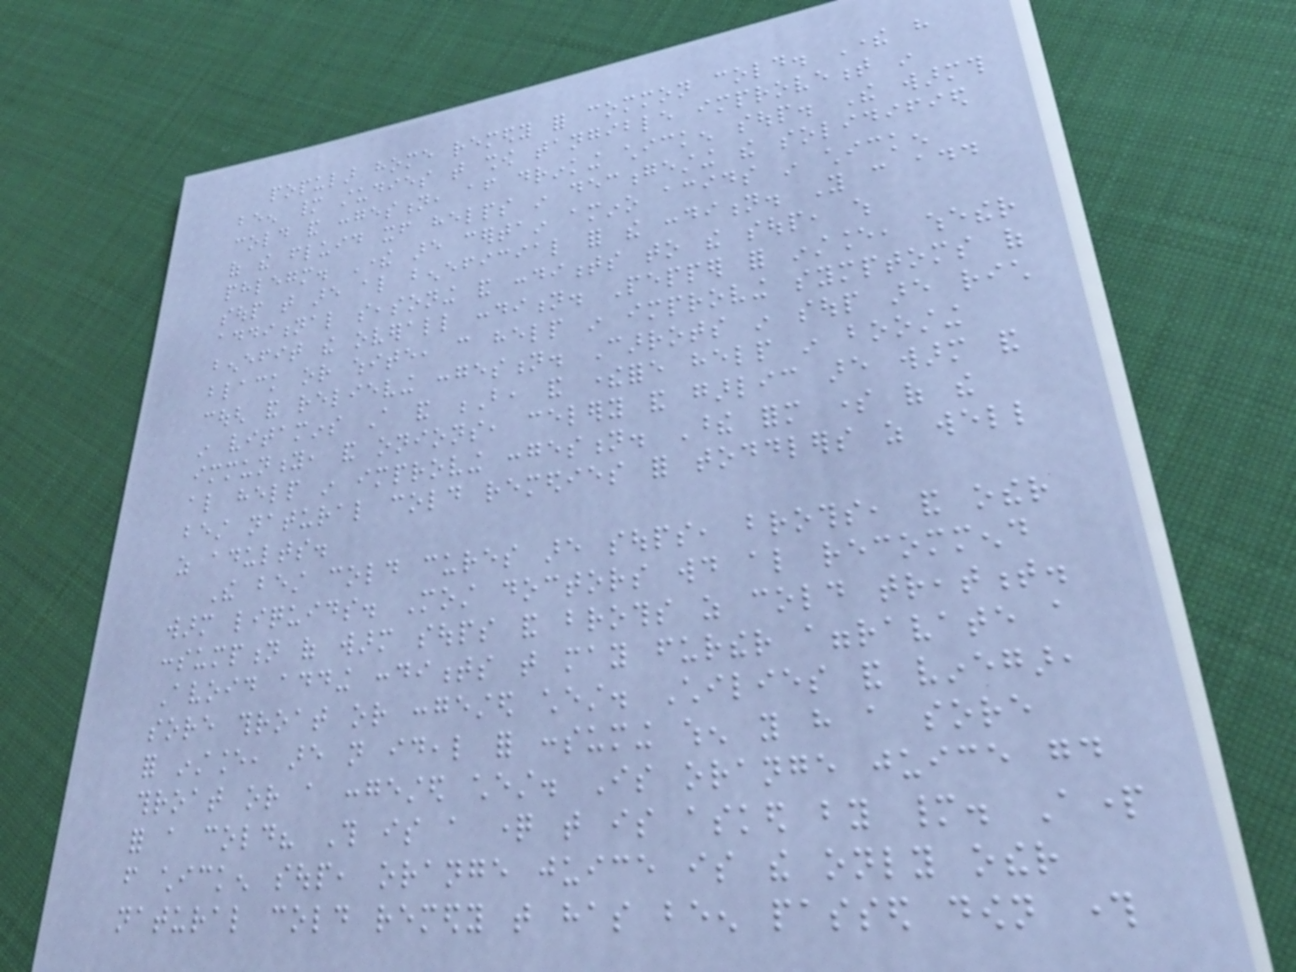popular home remedy for common cold. There have
been many studies that show tangible improvement in
cold and congestion, after drinking chicken soup. The warmth
of the fluid itself helps in decongesting the solidified
phlegm. There are certain amino acids in chicken
soup that are also beneficial for the condition. You can add
additional seasoning and condiments to the soup, which
benefit the overall condition. Pepper for instance, whether
black or white, can help in improving symptoms of
cough and relieving congestion. Carrots in soup are rich
in vitamins A and B, and therefore help in boosting
immunity, and onions, celery and garlic are warm and
also help in improving congestion. These form some of the
best natural cold remedies for toddlers as well
as adults.
The best cold cures are soups, broths, and other
warm liquids. Most doctors would also recommend
consumption of warm soups and broths as cold treatment.
Avoid adding condiments that may further aggravate a
sore throat or congested chest. Chilies and vinegar,
for instance, are not ideal for consuming when you have a sore
throat or a congested chest. Is orange juice good
for a cold? This is a question that is asked by many. Apart
from chicken soup, orange juice is the only other
natural cold remedy that has been passed down through
